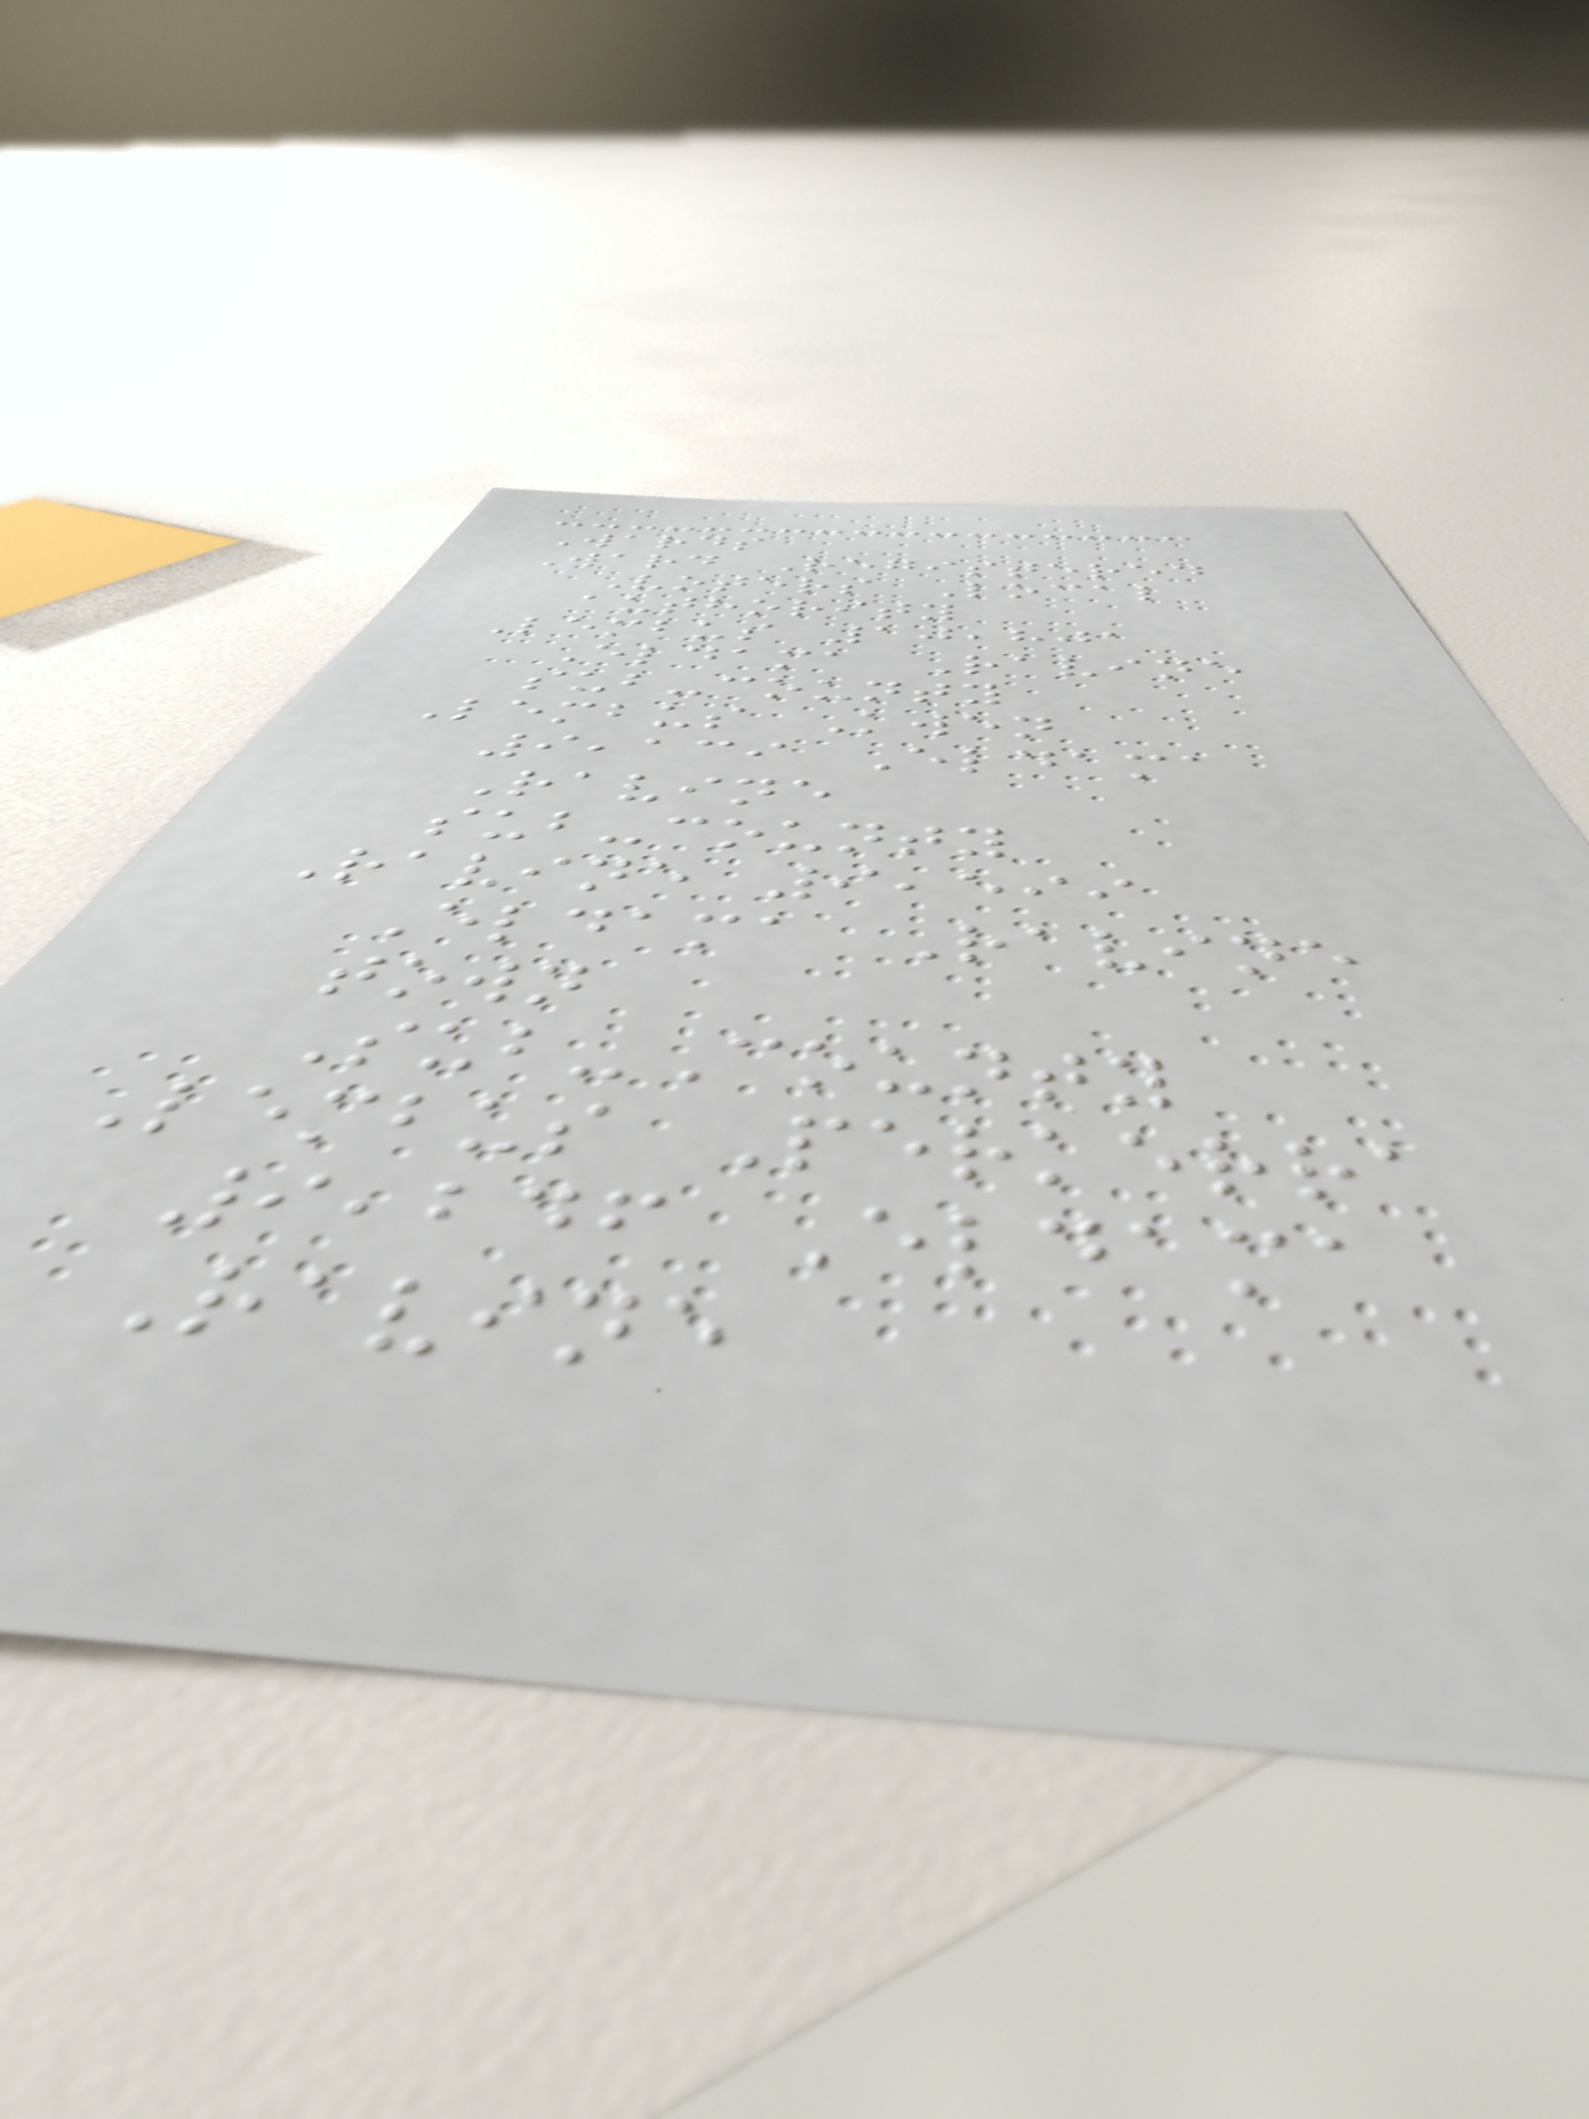Wards
Ward Registered
Voters Local
authority
Lembus 10,801
Eldama Ravine
sub-county
Lembus Kwen
9,139 Eldama
Ravine
sub-county
Ravine 9,599
Eldama Ravine
town
Sub-County
Lembus Perkerra
9,246 Eldama
Ravine
